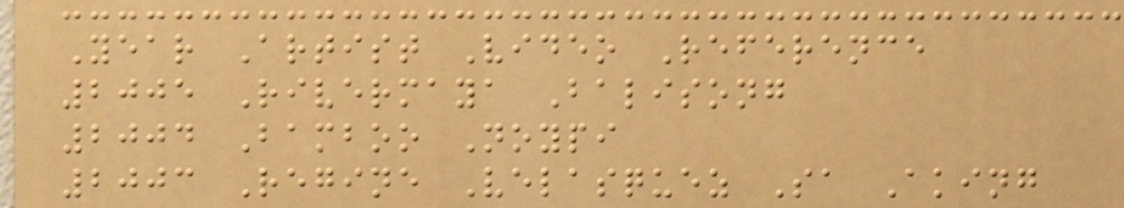Year Artist Video Reference
2005 Rivermaya Balisong
2004 Bamboo Noypi
2003 Regine Velasquez Sa Aking
